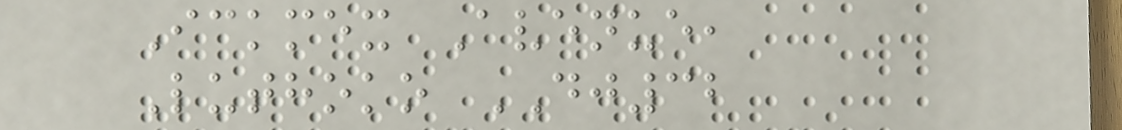Ickmex Avenue,
Luthoko DJ32
